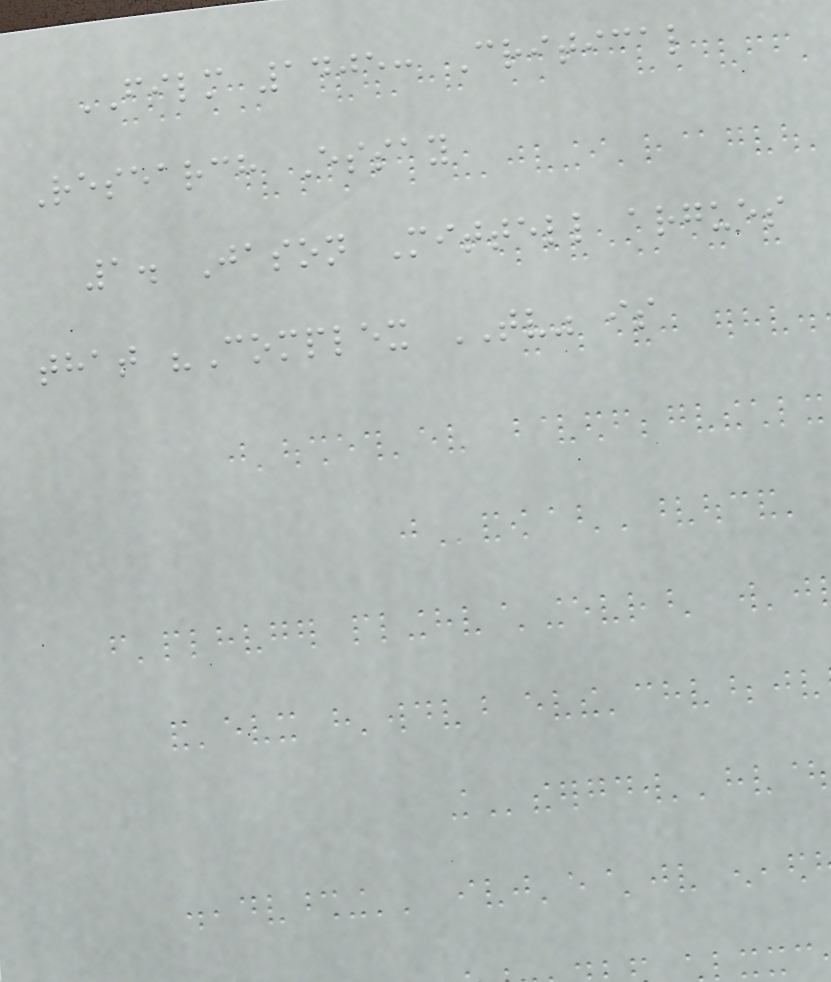FILM 1405: Critical
Research Essay
1. Jason Mittell argues
that "Complex TV" is
